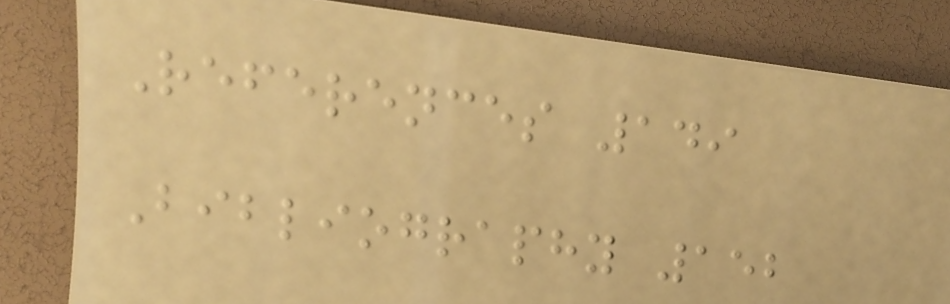References 149
Bibliography 152
